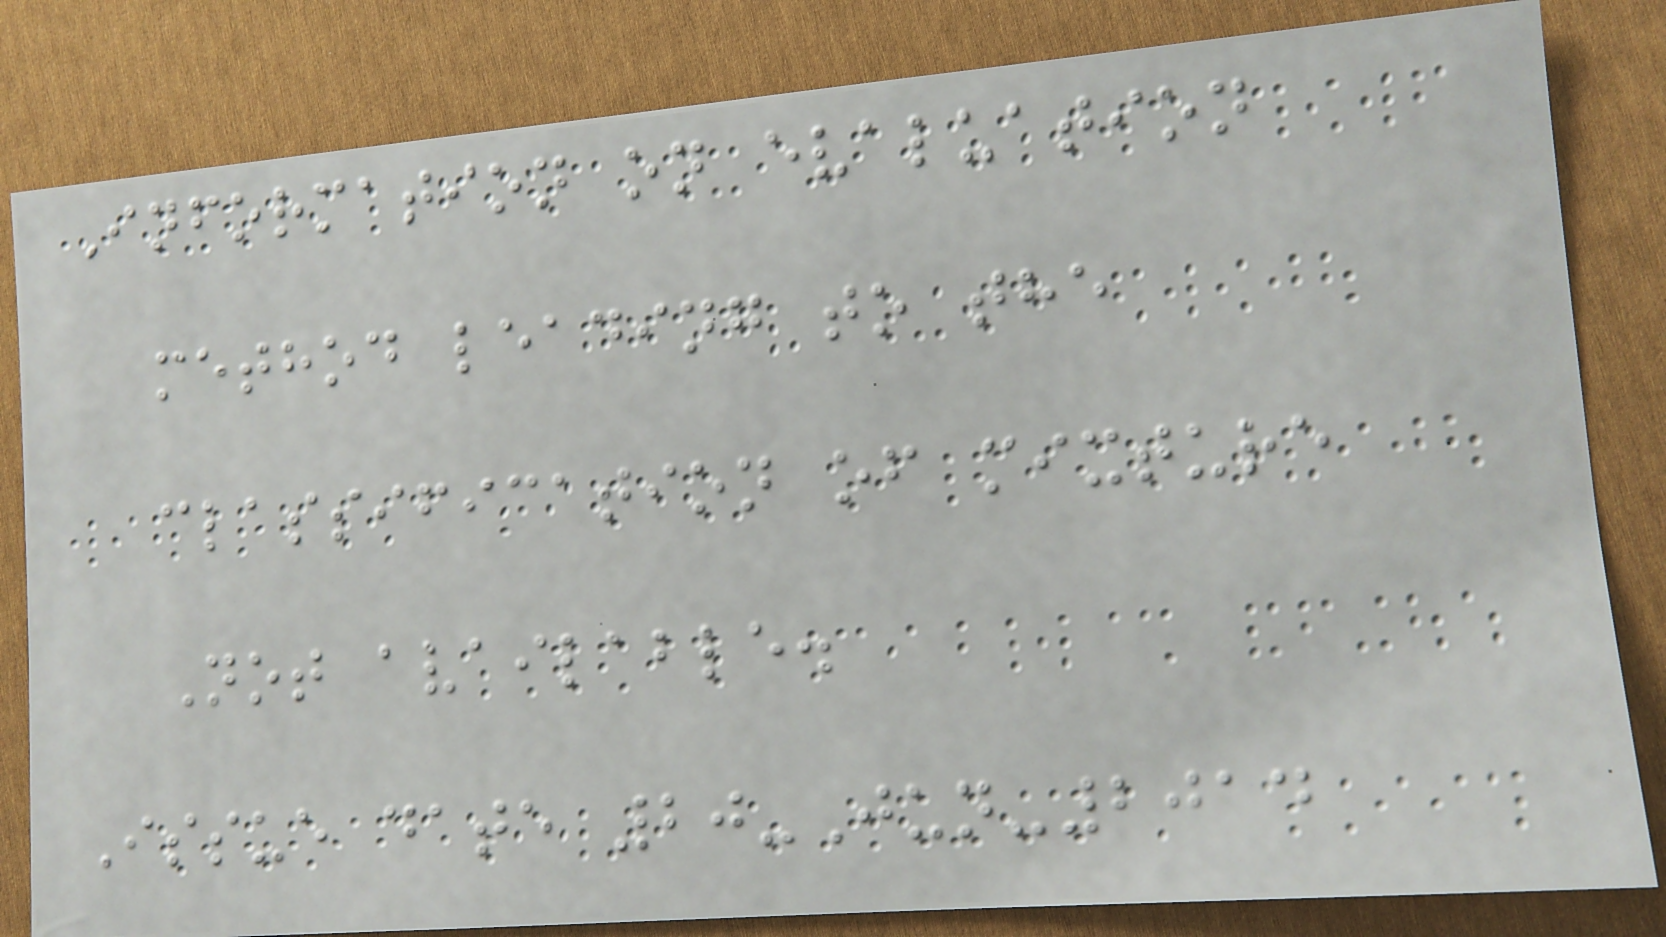Information on evaluation
method leading to the
classification of mixture
Not available.
Issue date 20-Jun-2014
